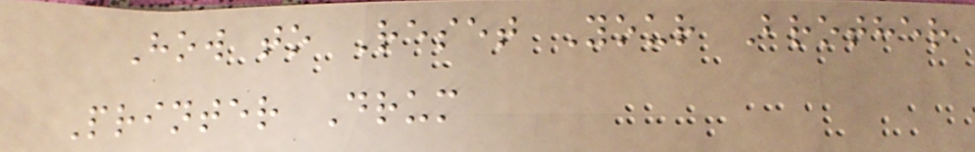How to Reset Your Brother
Printer Drum
